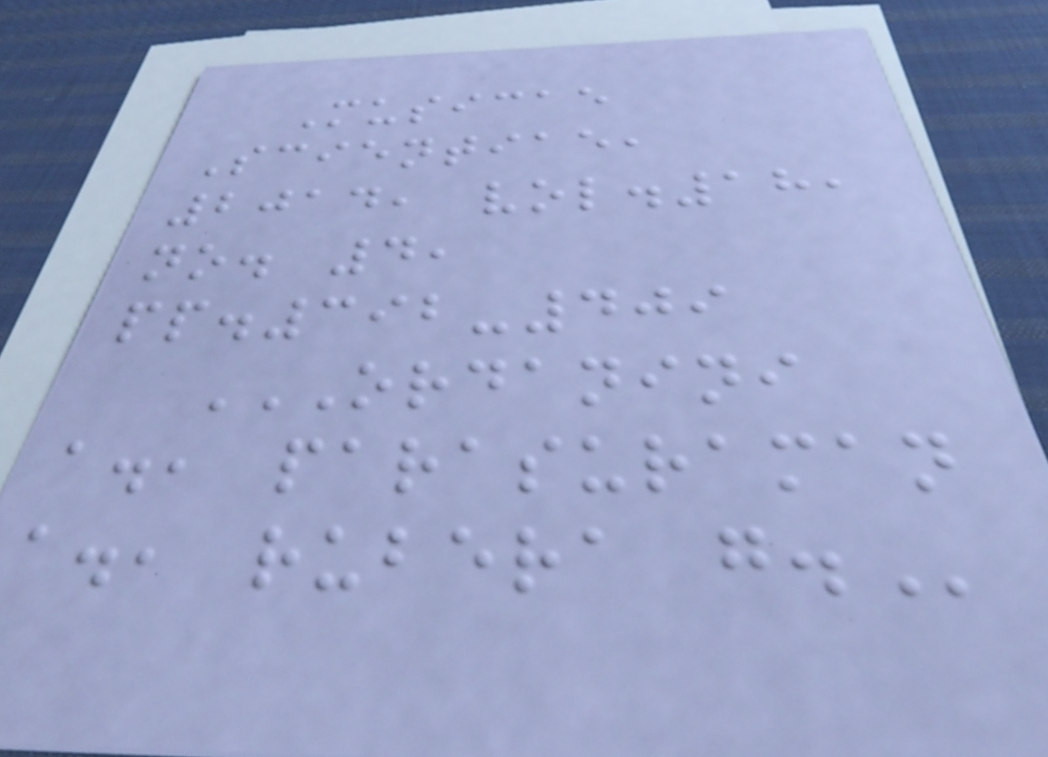Musicae
Scientiae,
2014, vol.18,
no. 4,
pp.392-409
ORDANINI
A., PARASURAMAN
A., RUBERA G.
